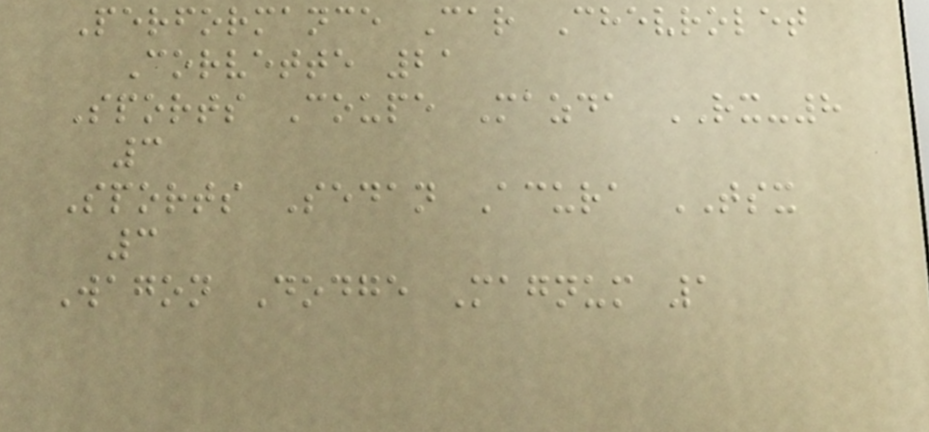Performance Car Chevrolet
Corvette 21
Sports Coupe Mazda RX-8
3
Sports Sedan Acura TSX
3
Wagon Dodge Magnum 1
